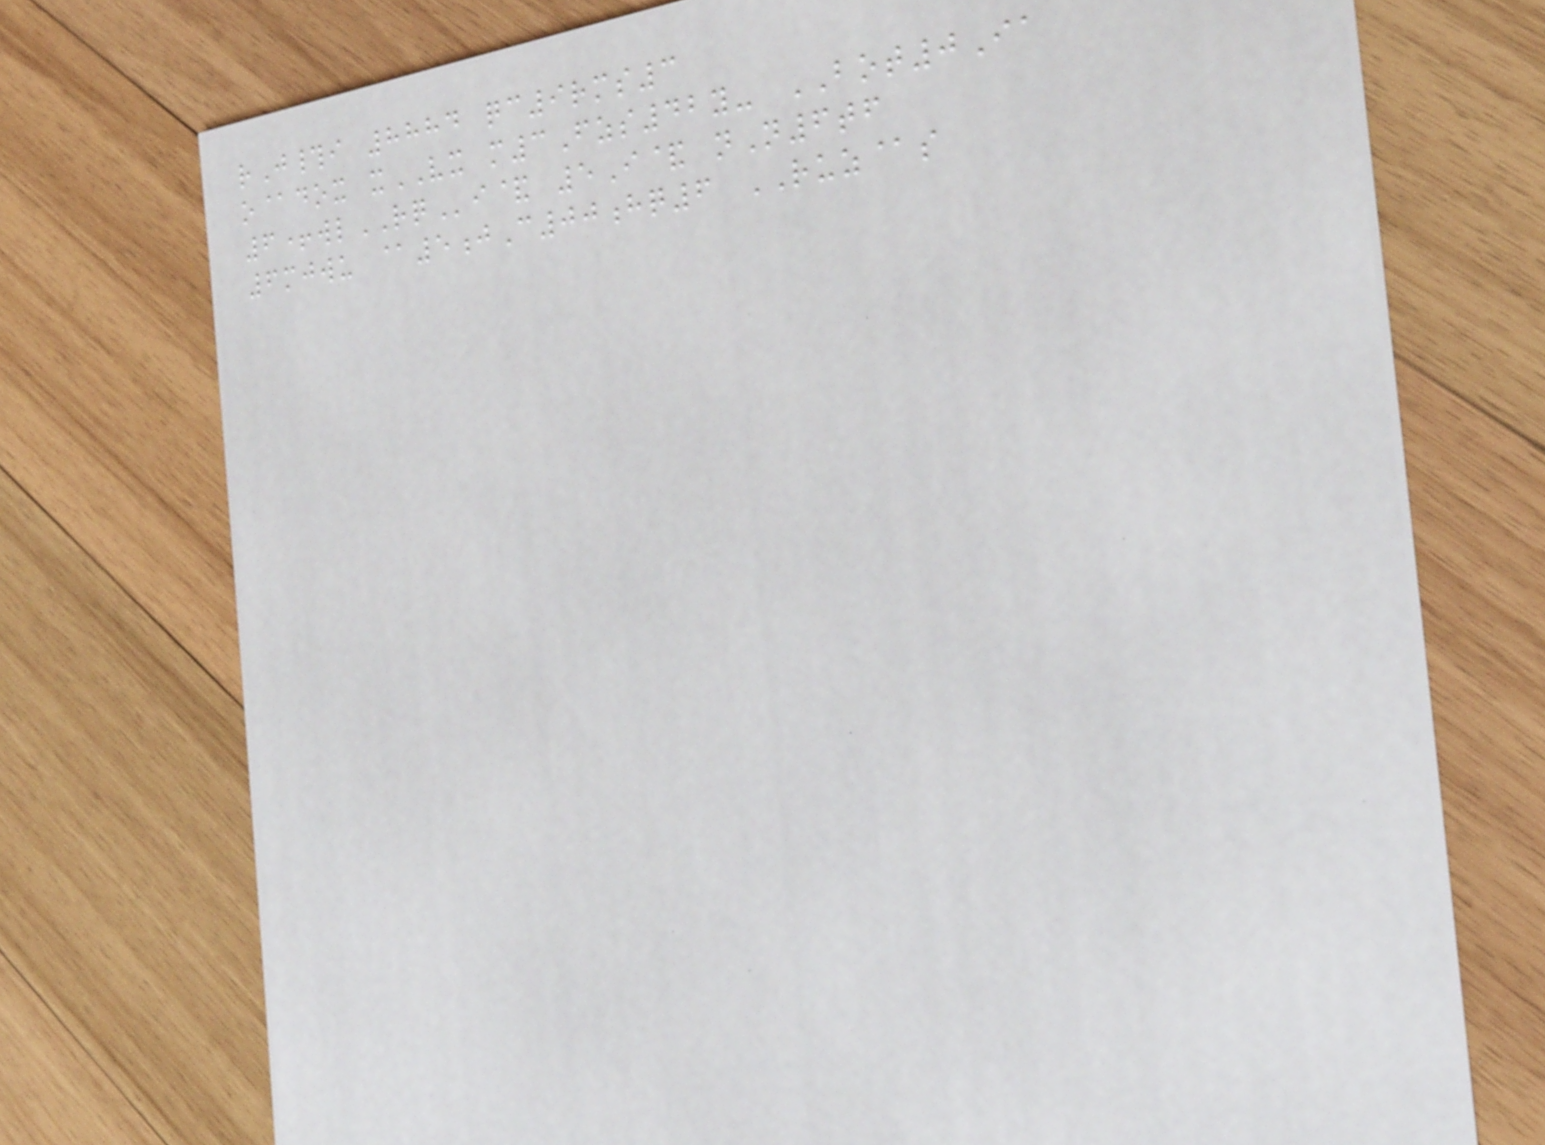rJ#i 8884 qc9rms3
o@dox xVX m3Fzs42y- BOT0Ia
6+wlRQi& 5I& nN6tf
6mjwu @5jC00hq6 RUZ@s
